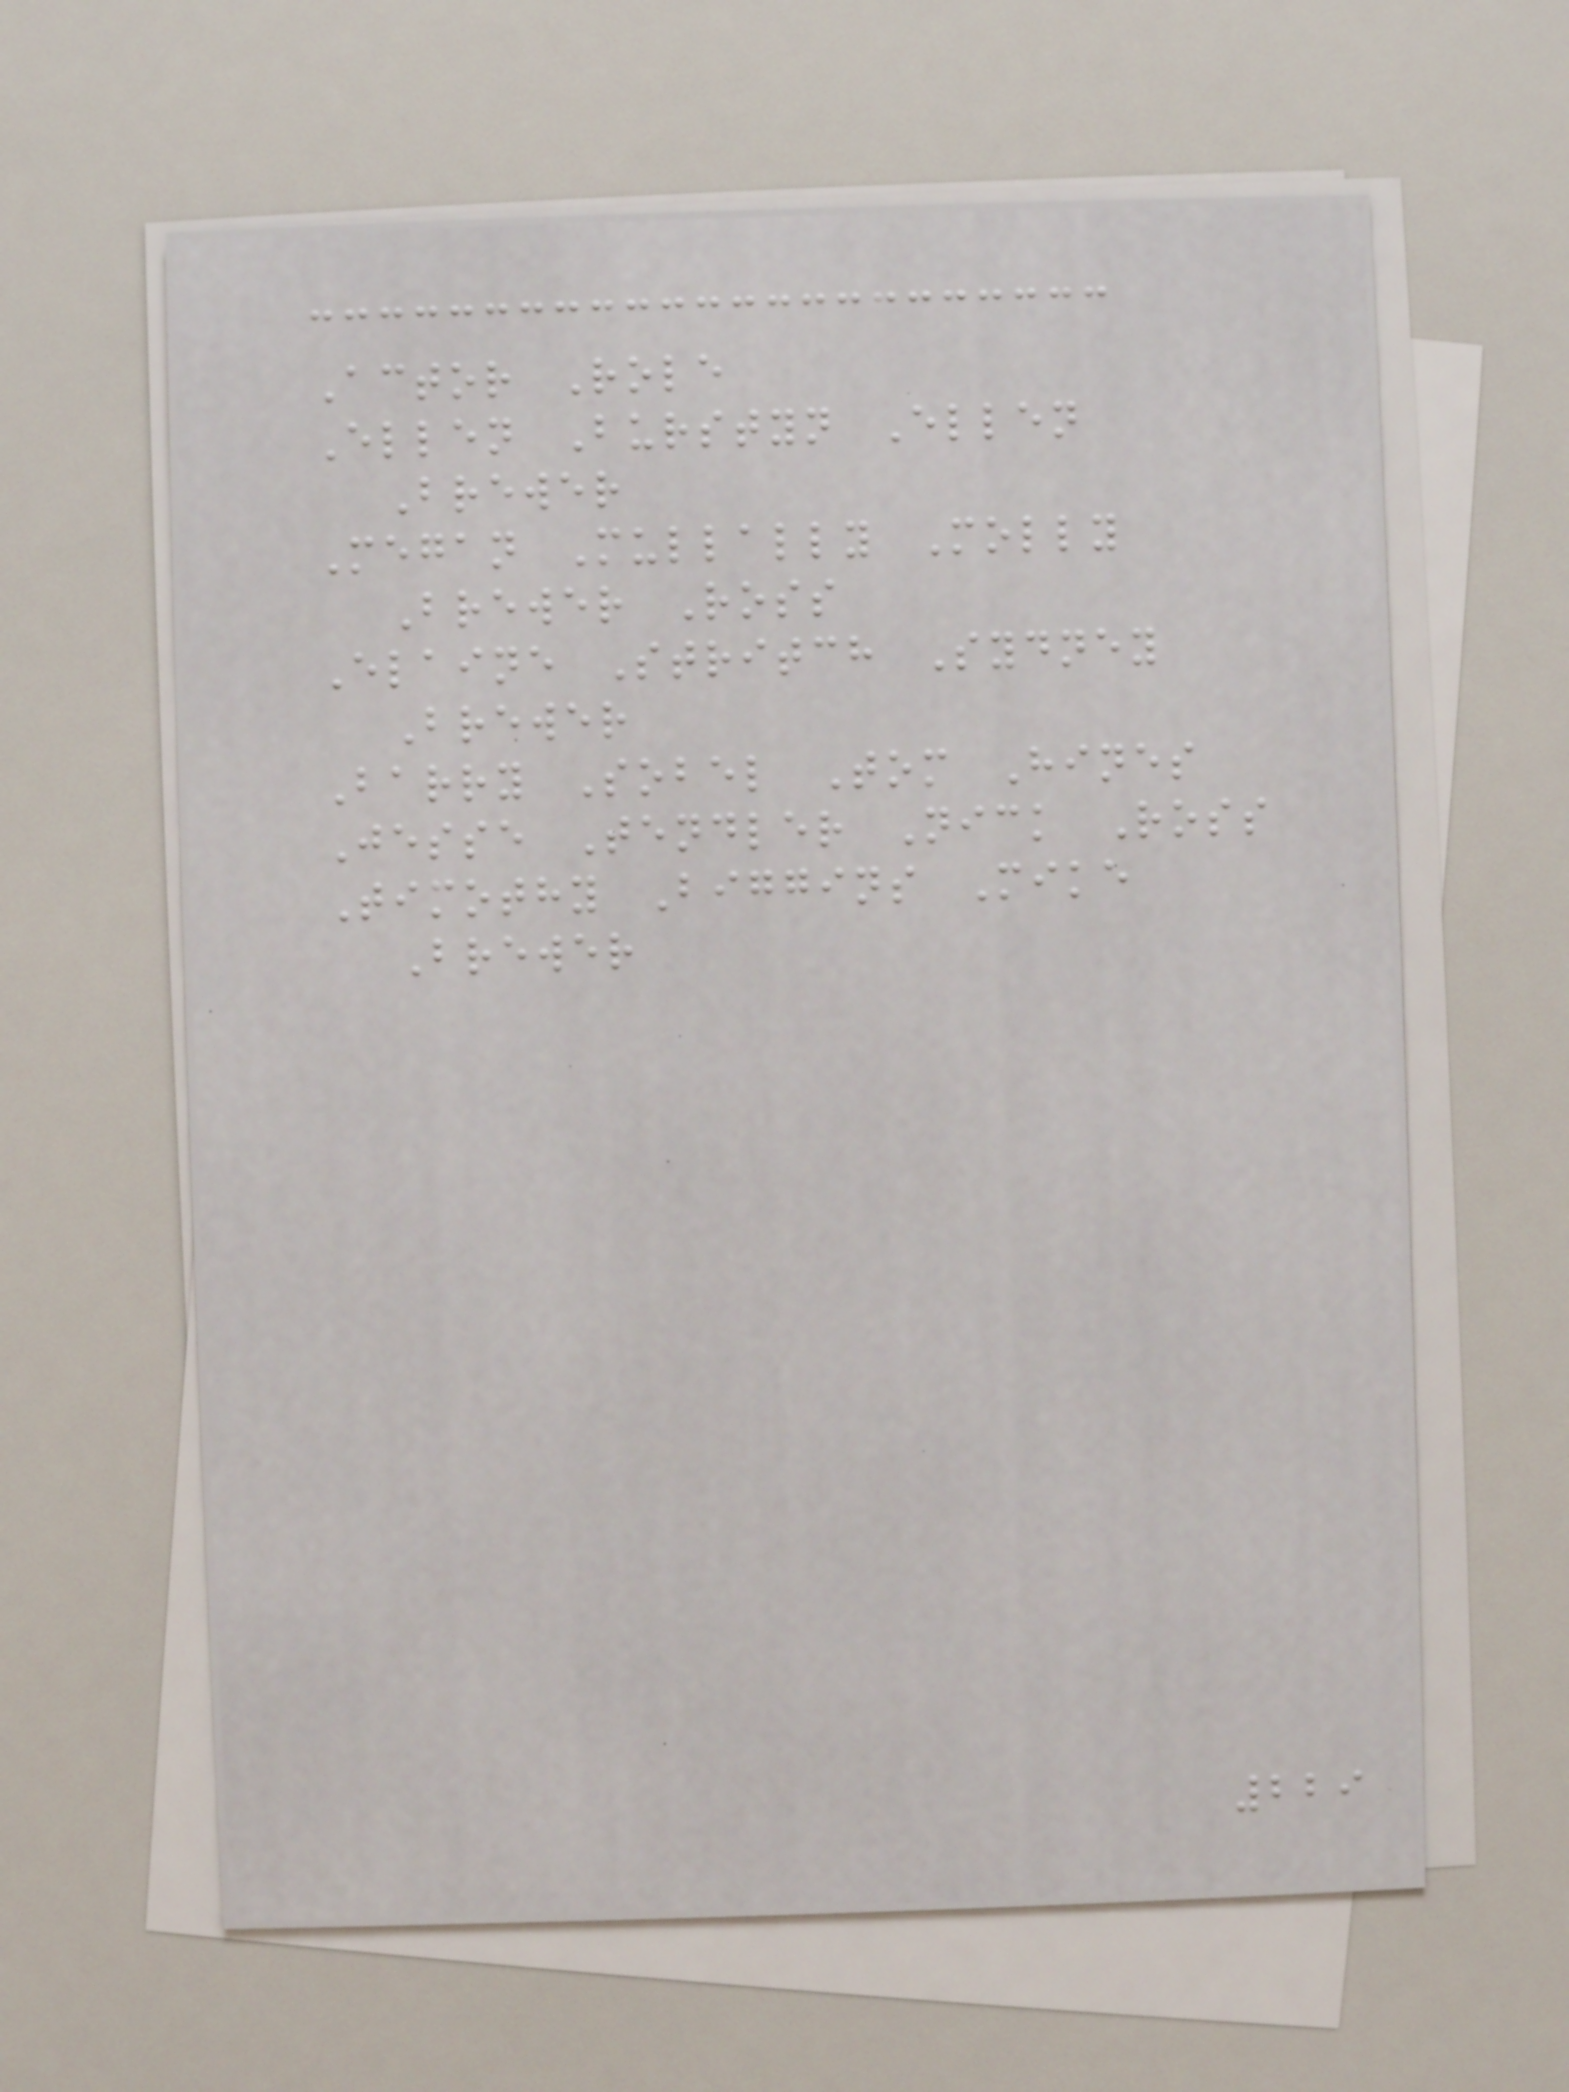Actor Role
Ellen Burstyn Ellen
Brewer
Megan Mullally Molly
Brewer Ross
Elaine Stritch Sydney
Brewer
Barry Sobel Tom Hines
Jesse Tendler Nick Ross
Timothy Biggins Mike
Brewer
229
